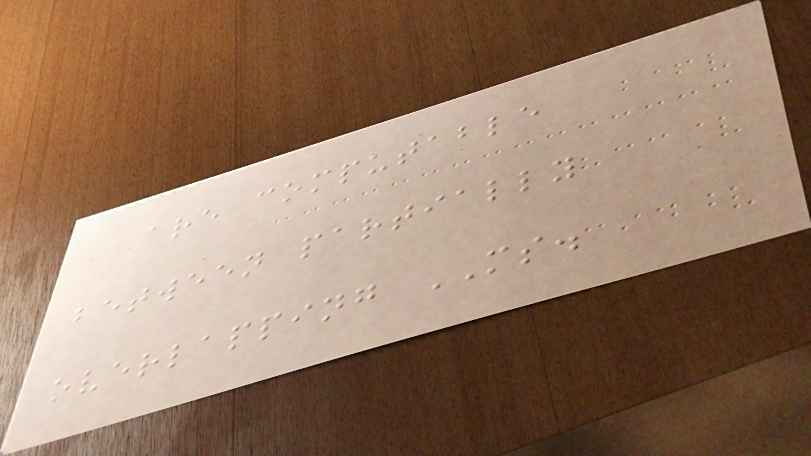are computable
between partially
overlapping MS.
